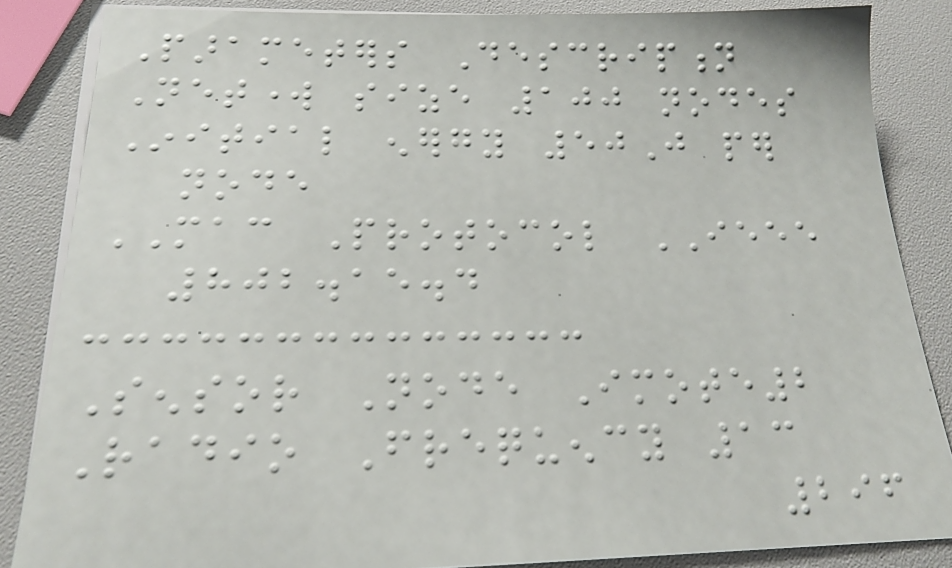Parameters Description
Network size 100 nodes
Initial energy 50J per
node
MAC Protocol IEEE
802.15.4
Sensor Node Imote2
Radio Frequency 13
296
